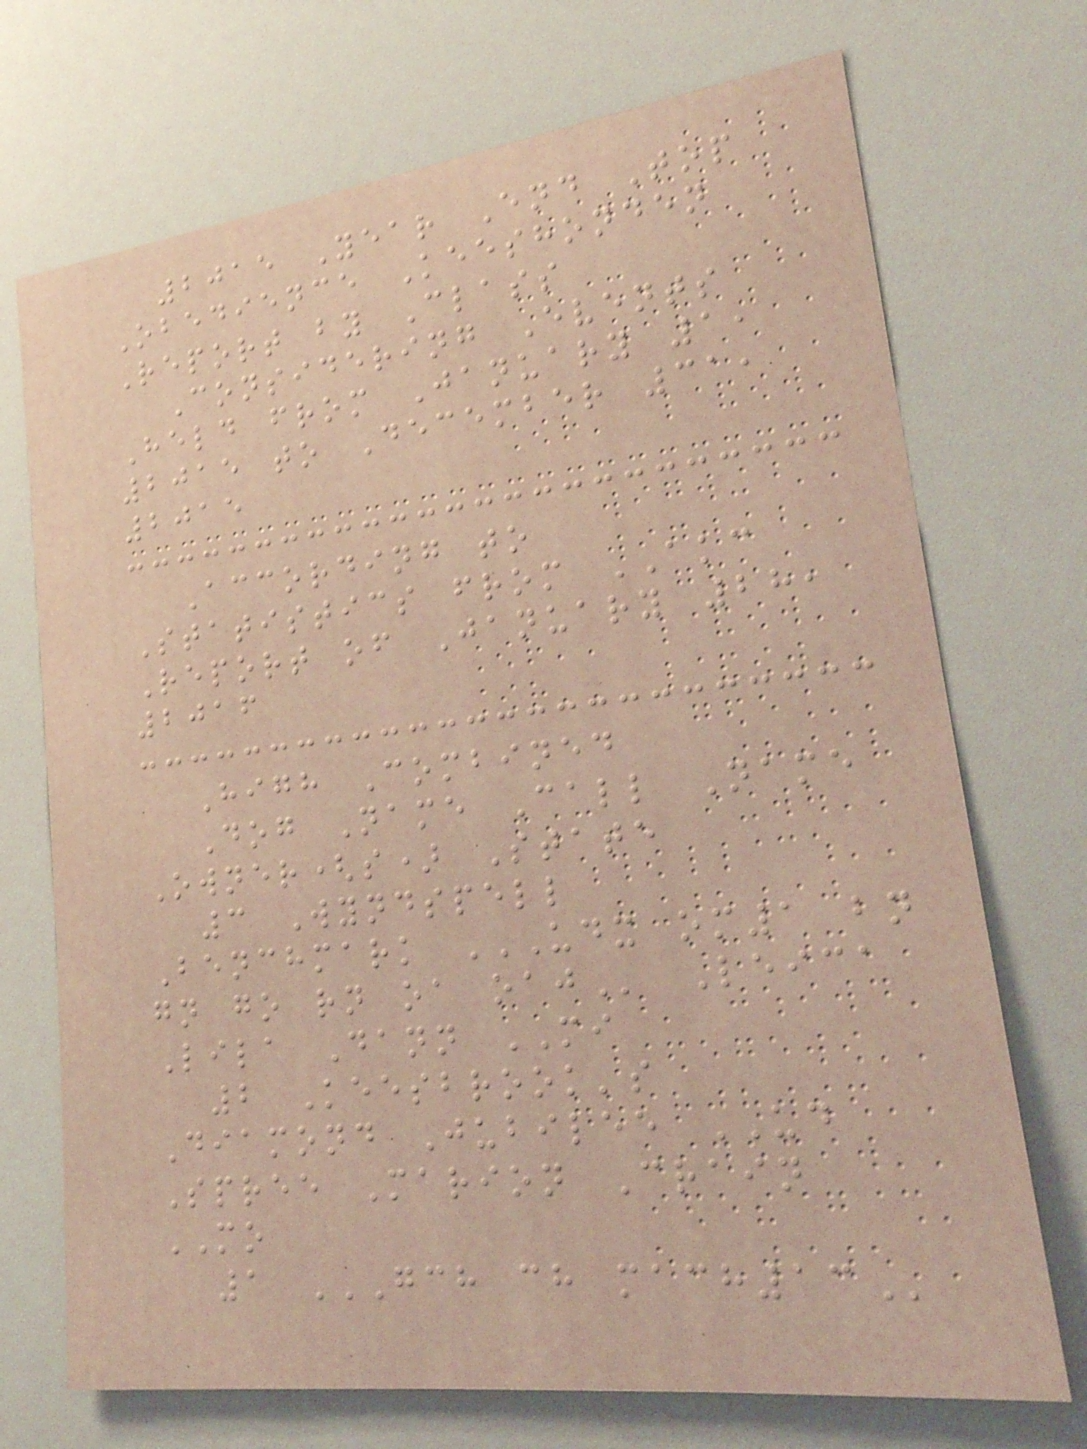2015 Year End Top
Obedience Keeshonden
Report by Class
Considering Events
Held from January 1,
2015 to December 31,
2015
According to
Statistics from AKC
Report of January 28,
2016
High Combined
Dog Name Call Name
Owner(s) State
3 Wyndspell
Benchmark UDX OM1 BN
GN GO RN OA OAJ Leica
Lila Dann MI
2 Keesbrook's
Diamond Jubilee UD
Spree Marion Crain
MO
1 GCH CH MACH13
